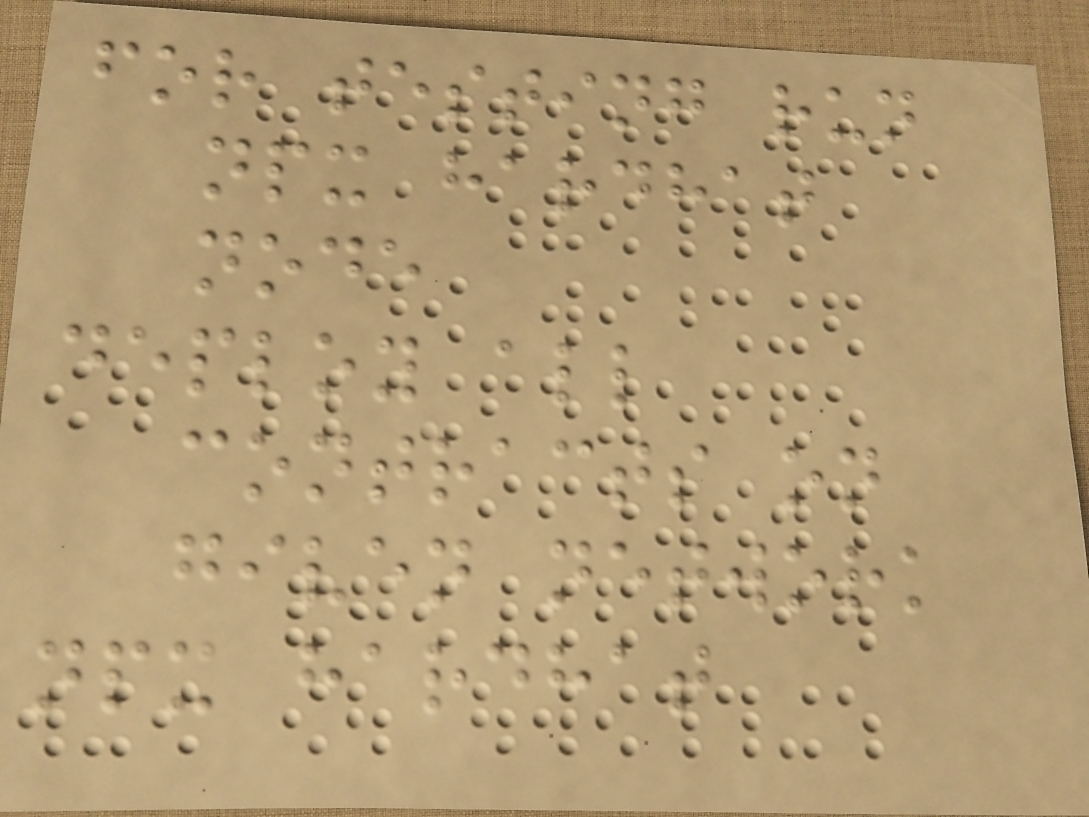for testing run
npx hardhat
node
deploy all
contracts on
given network
npx hardhat
